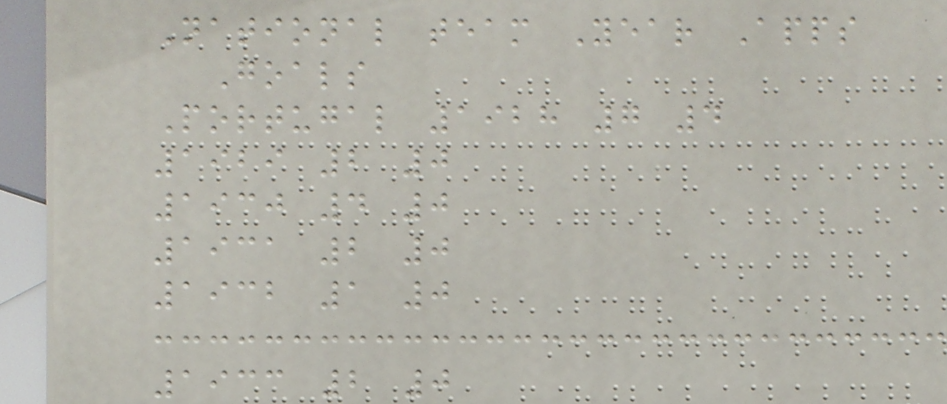National team Year Apps
Goals
Portugal 1928 7 4
1929 2 0
1930 4 0
1931 2 0
1932 1 0
1933 2 0
